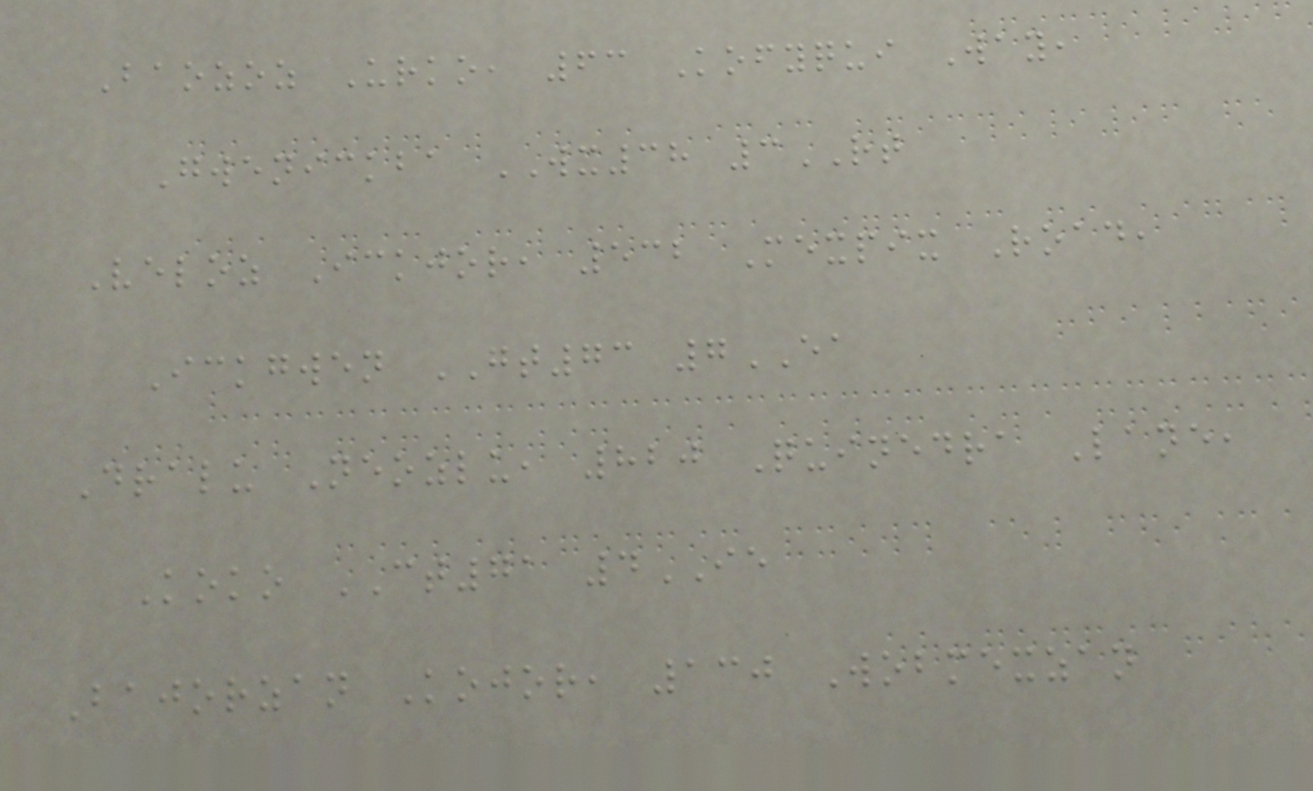Baozoz Urko, 63 Kofyqui Way,
Gwenickba WX38 3RT
Veloz Ickjor, 532 Mexpix Road,
Ickgwen GT73 7EA
Dralu Neozlu, 820 Quinedra Lane,
Koko CT71 4IE
Bajorzan Kojor, 130 Wobmexzan
